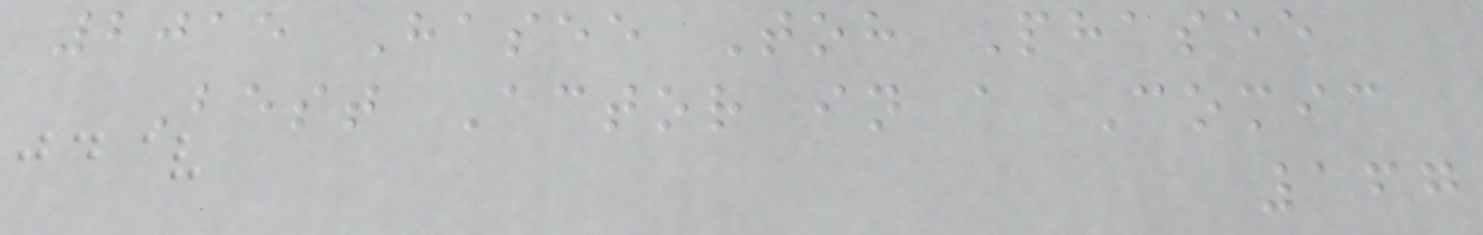2015 Hasee Toh Phasee
Best Actor in a Comic
167
